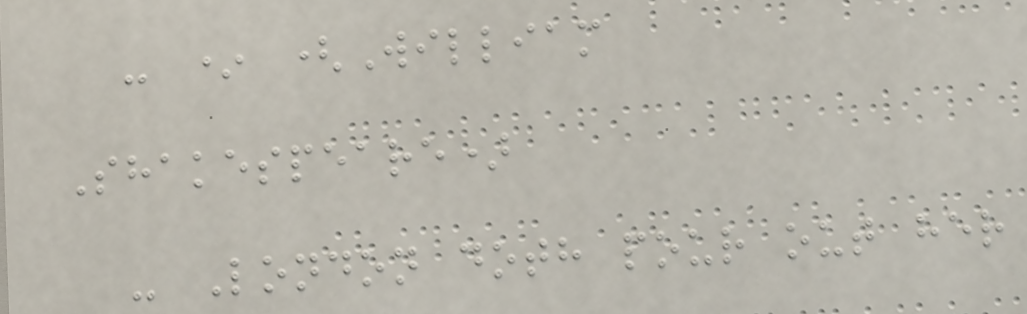- * (William
Shakespeare)
- London doth pour out her
